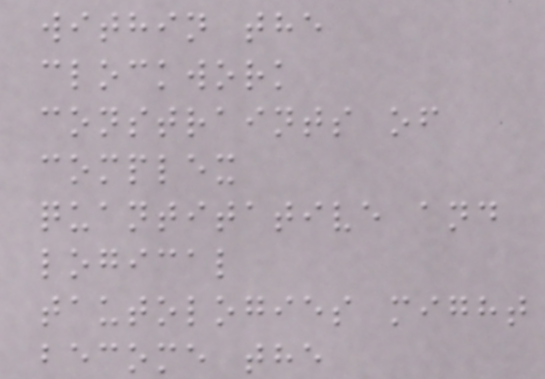within the
clockwork
constraints of
complex
quantitative and
logical
tautologies might
become the
